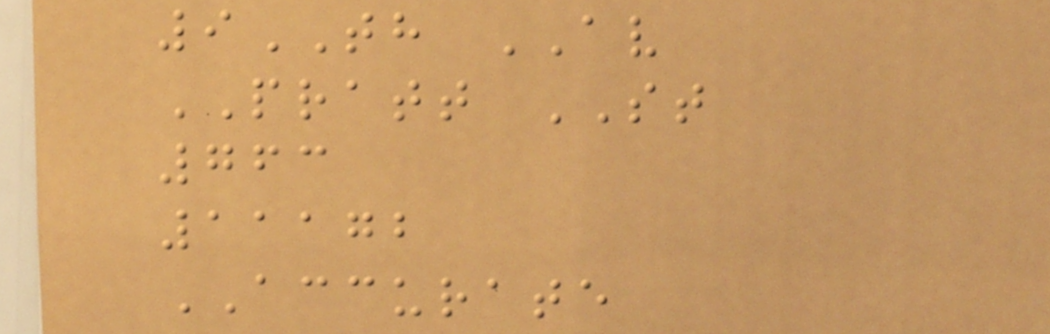9TH AV
PRATT ST
763
11172
ACCURATE
